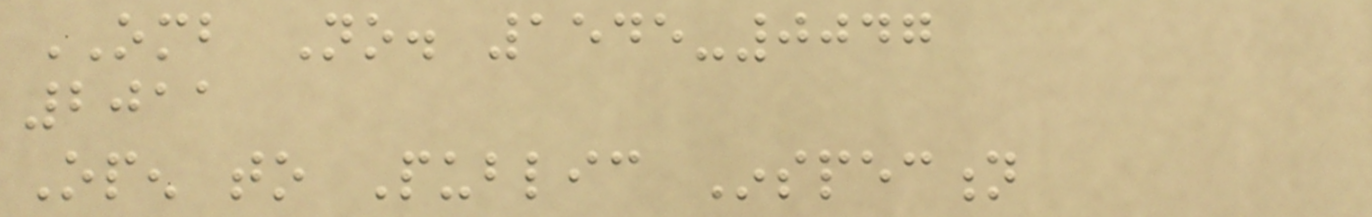OMB No. 1545-0047
2011
Open to Public Inspection
